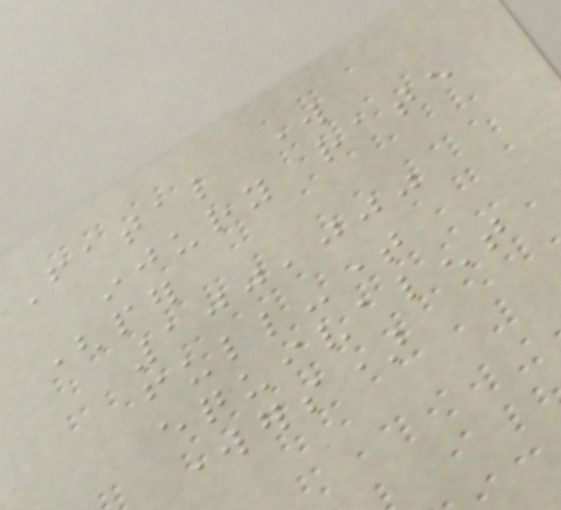Fatal work
injury rate
(per
100,000
full-time
equivalent
workers)
